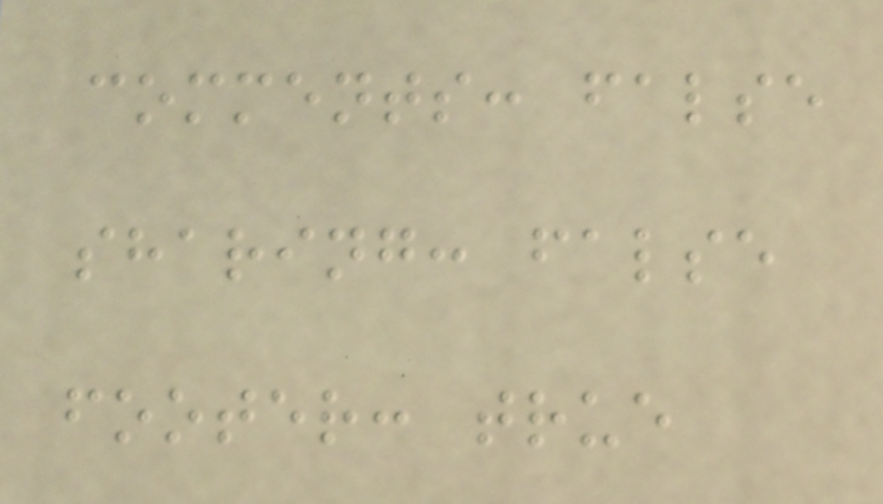comments: false
sharing: false
footer: true
